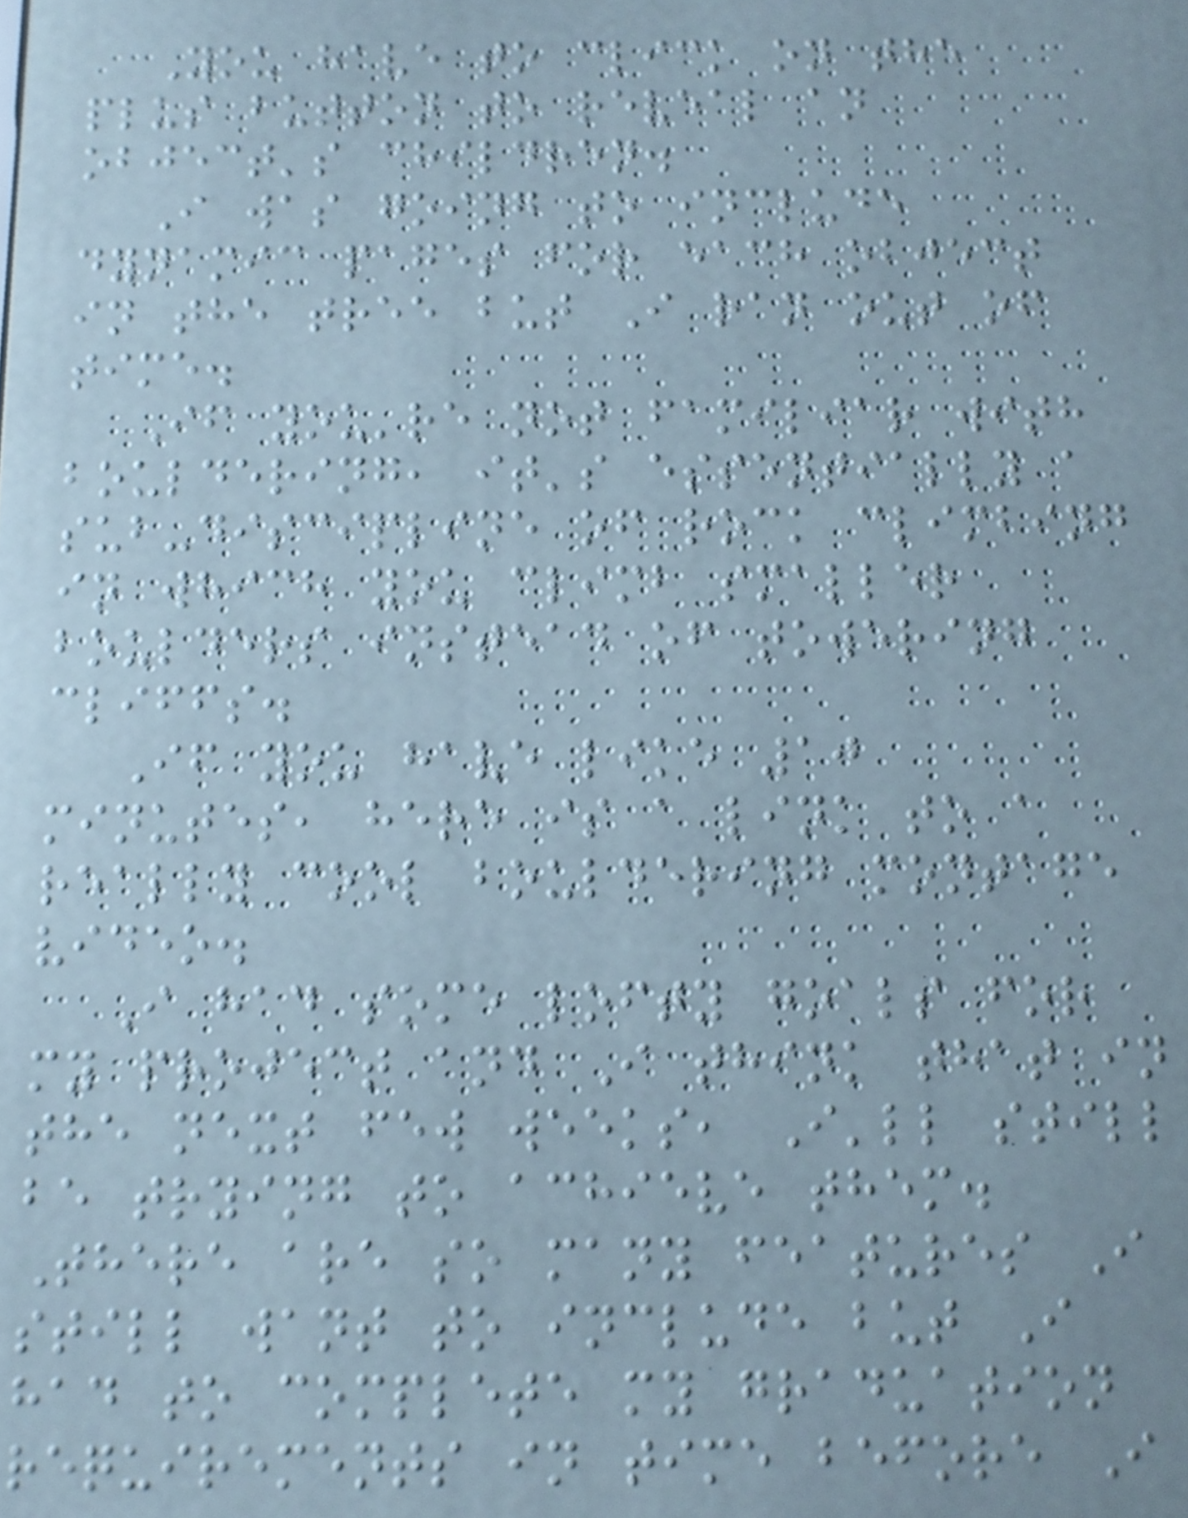You have to click on the
plus button to reveal an
object's children.
I was going to include
dynamic pages for each object
in the tree but I ran out of
time.
If you're not familiar with
bouldering, it's essentially a
sub-discipline of rock climbing
in which you climb smaller
boulders instead of towering
cliffs.
If you have like 10
minutes, here is a link to a
really cool bouldering montage
video.
I had some lofty goals for
my project and I think that in
the next few weeks, I'll still
be trying to achieve them.
There are so many features I
still want to include but I
had to complete my graduation
requirements in time before I
